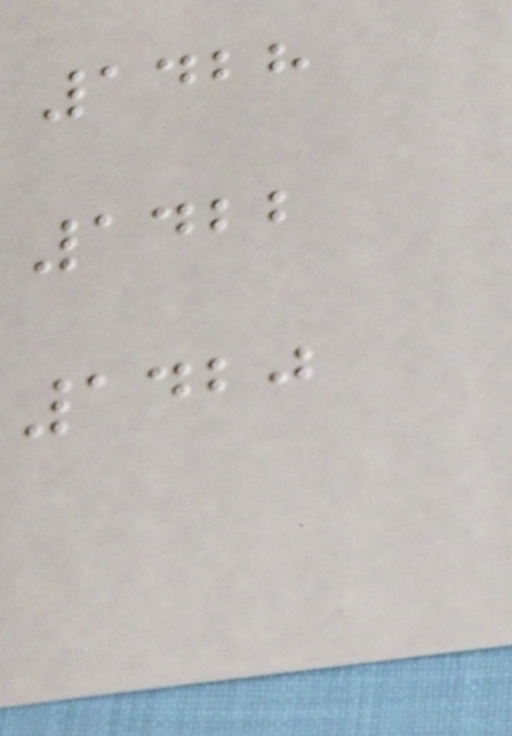1428
1422
1420
